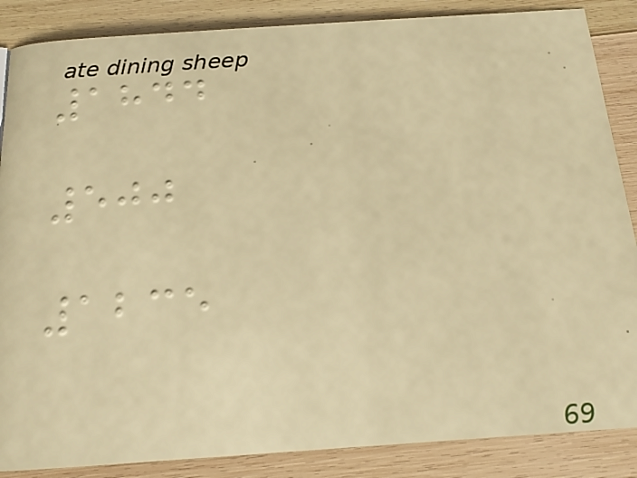1844
500
1235
